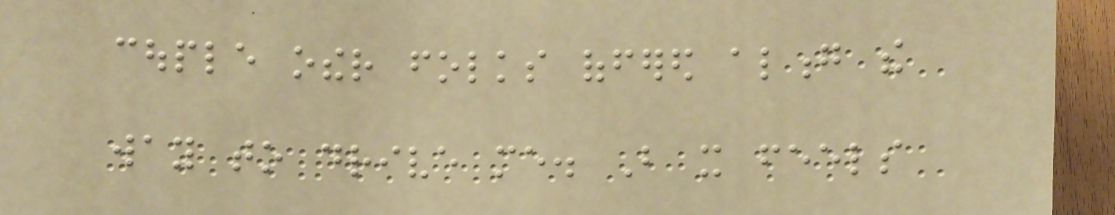couple other folks offered along the
way to drive me. But it feels
